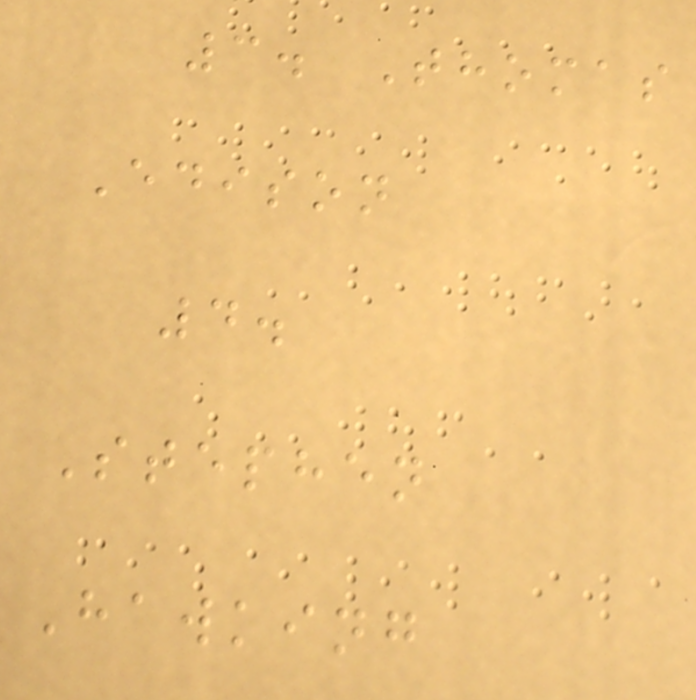3. Thomas
Edison
4.
Stephen
Hawking
